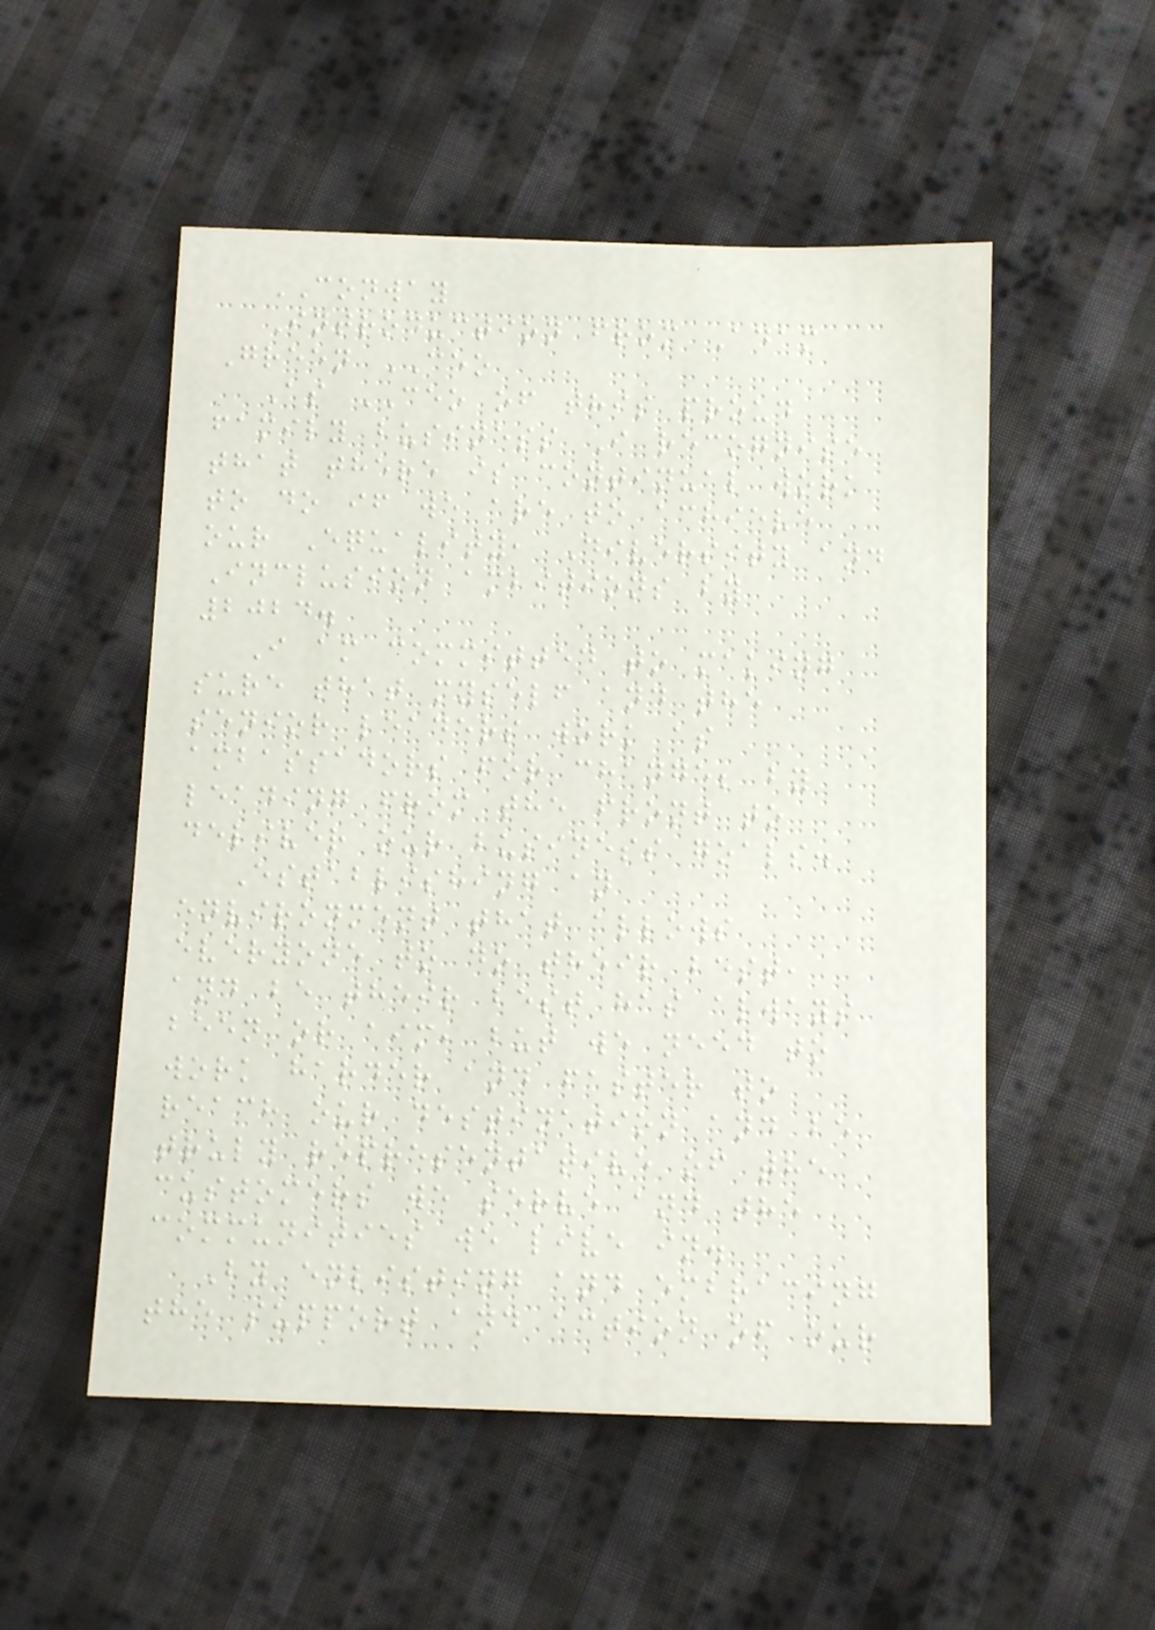CONWAY
Introduction from Adam
Green CEO
As CEO of this proud
family business I recognise
that there is continual work
to do if we are to achieve
our Equality, Diversity and
Inclusion ambitions by
2024.
I am committed to making
sure that myself and the
senior leaders work as
ambassadors for change; by
leading from the front to
deliver our business goals.
Establishing an
environment that allows
everyone to do their best,
and be their best has always
been or aim, but we need to
work harder and faster to
reach our destination and be
truly representative of the
customers we serve and the
communities we live in.
By enlisting and embracing
the support and action of our
